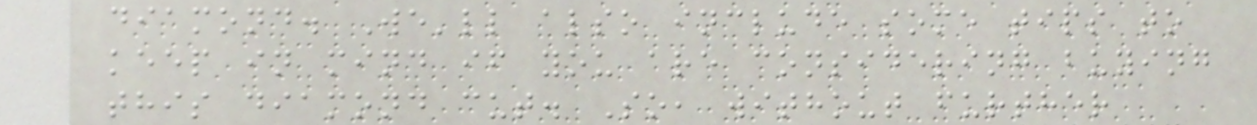diamond. We'll also include some tips to
keep in mind if you are considering buying
this diamond cut. So, without further
